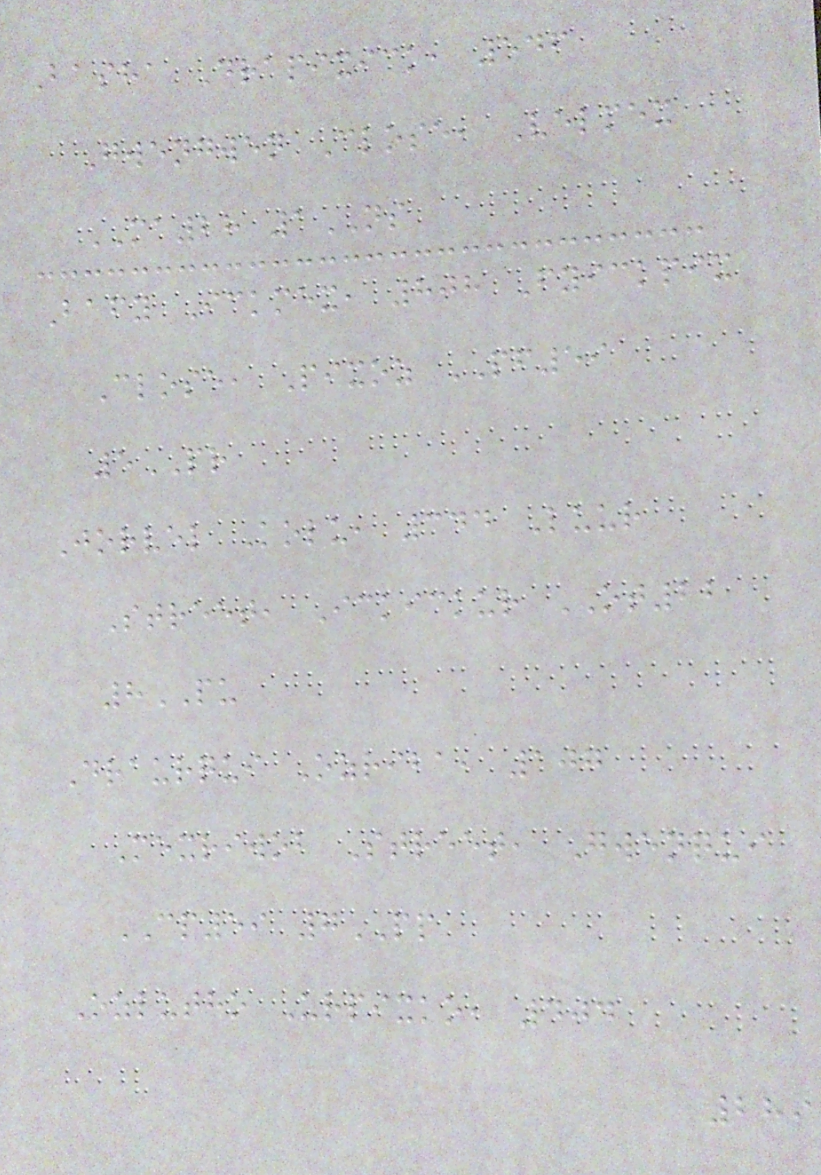Basha Drapixick, 546
Gwengwen Close, Velmex
MA28 1NS
Bafy Ickmex, 808 Fyickpix
Close, Pixoz PF59
5PR
Jorvel Kolu, 344 Luur
Street, Ickickur OT22
8PU
Draurqui Ozriba, 107
Mexriwob Street, Gwenqui
CP59 7PP
Ozlutho Urpixko, 404
289
